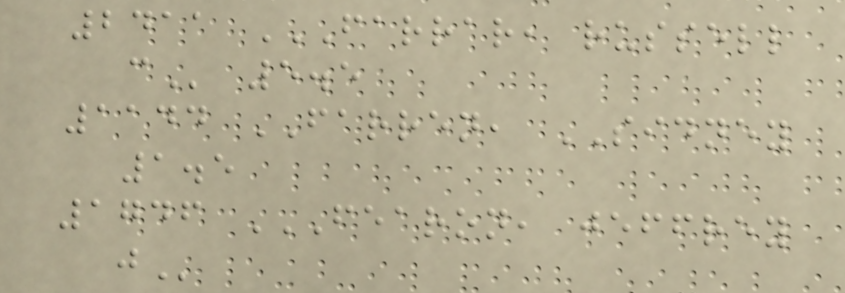2411 FARRAR, RUSSELL
C 5.5
1144 FARREN, SIDNEY
1.5
1746 FEARON, JEFFREY
J
